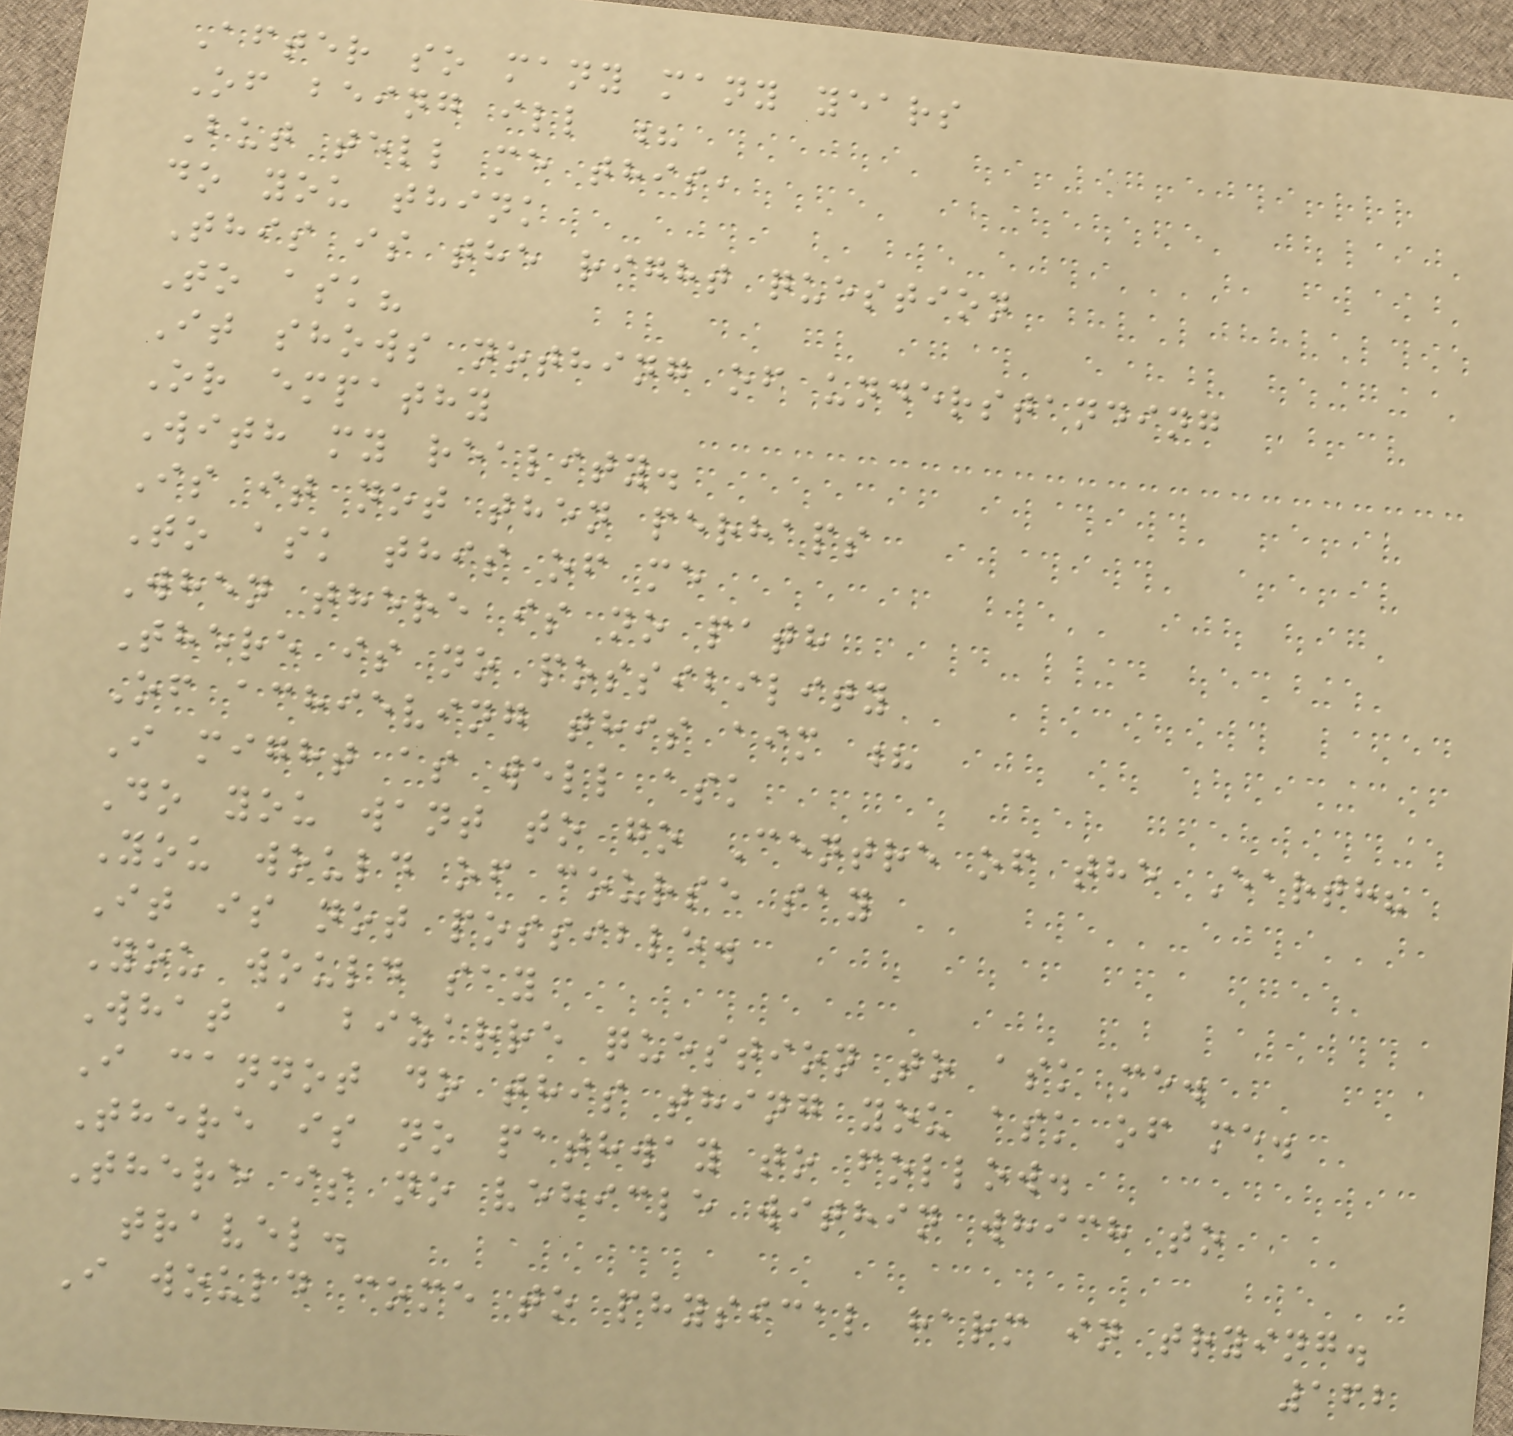After so many many years
Of being ill ?
But tell me this,
do you think
This is the right question
To ask?
It shows nothing of understanding
Or empathy
With my reality.
Is it not then perhaps
To ask this of me
When there is no path
There is no possibility
Of achieving this aim ?
I might as well ask
Do you want to go Centre of the Earth?
You would of course say
It is not possible.
You would say
What a bizarre question to ask me.
I cannot do this thing you ask of me.
There is no pathway to follow.
There is no vehicle within which to
travel.
I would come to physical harm in trying.
162
